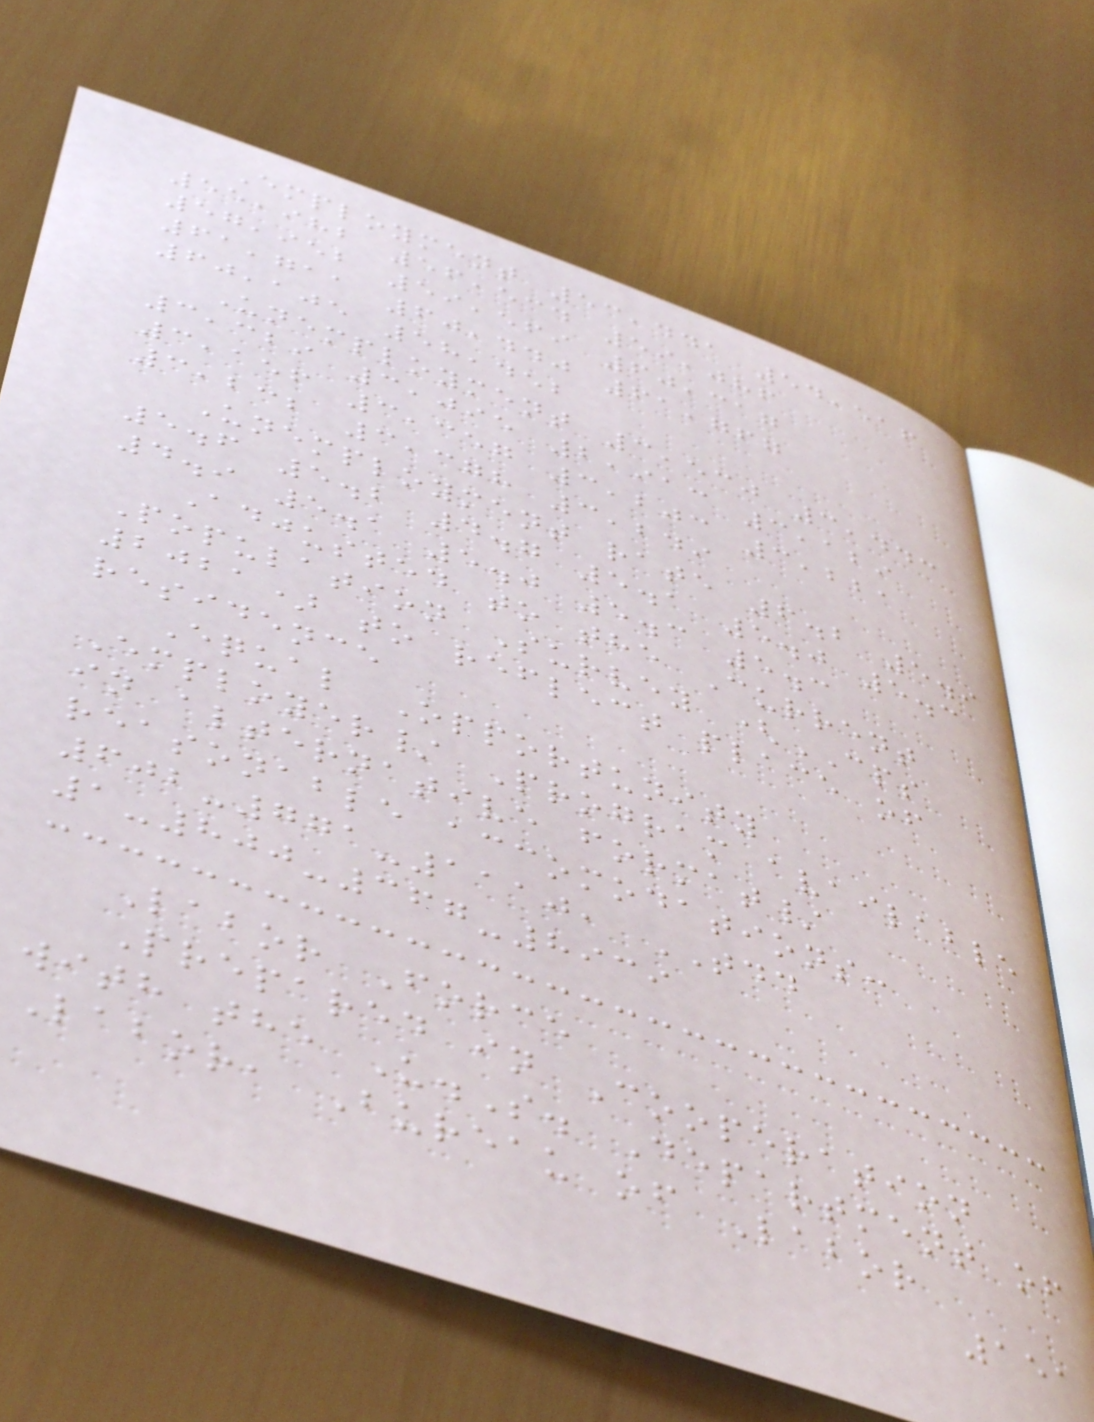Employment 53,441 54,516
55,982 56,534 59,086
57,952 59,569 60,317
61,711 60,440 61,767
60,105 58,452
Unemployment 3,530 3,443
3,329 3,095 2,913 3,129
3,156 3,357 3,203 3,221
3,232 3,378 3,249
Unemployment rate 6.2 5.9
5.6 5.2 4.7 5.1 5.0 5.3
4.9 5.1 5.0 5.3 5.3
Adjusted to the Current
Population Survey (CPS
2021) to reflect place of
residence
Equal Opportunity
Employer/ Program available
in alternative format/
reasonable accomodations:
602-771-1110, TDD
1-800-367-8939
Labor Force
Prepared in Cooperation
with the U.S. Department of
Labor, Bureau of Labor
151
